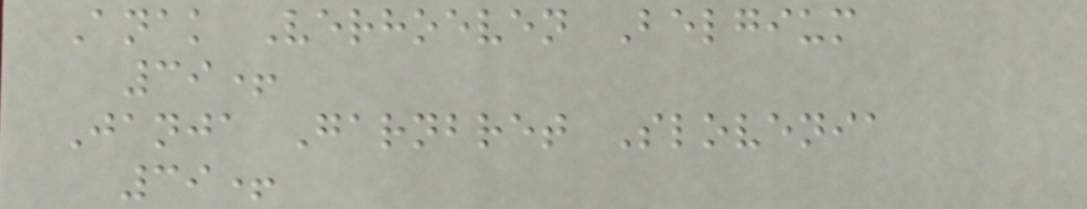Anak Verhoeven Belgium
39+
Janja Garnbret Slovenia
39+
